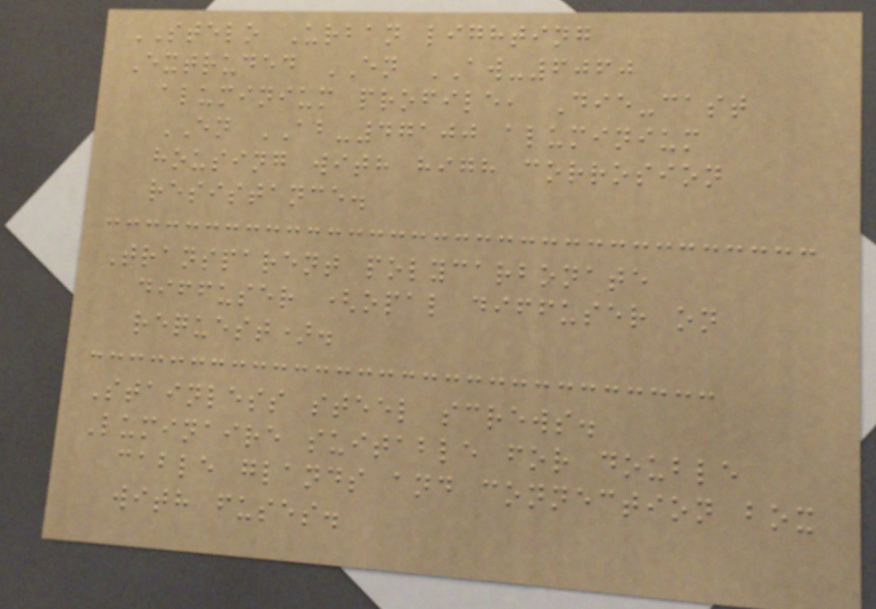STELO Urban lighting
Extruded EN AW-6060
aluminium profile, Die-cast
EN AB-47100 aluminium
housing with high corrosion
resistance.
Transparent polycarbonate
diffuser (opal diffuser on
request).
Stainless steel screws.
Luminaire suitable for double
cable glands and connection box
with fuses.
